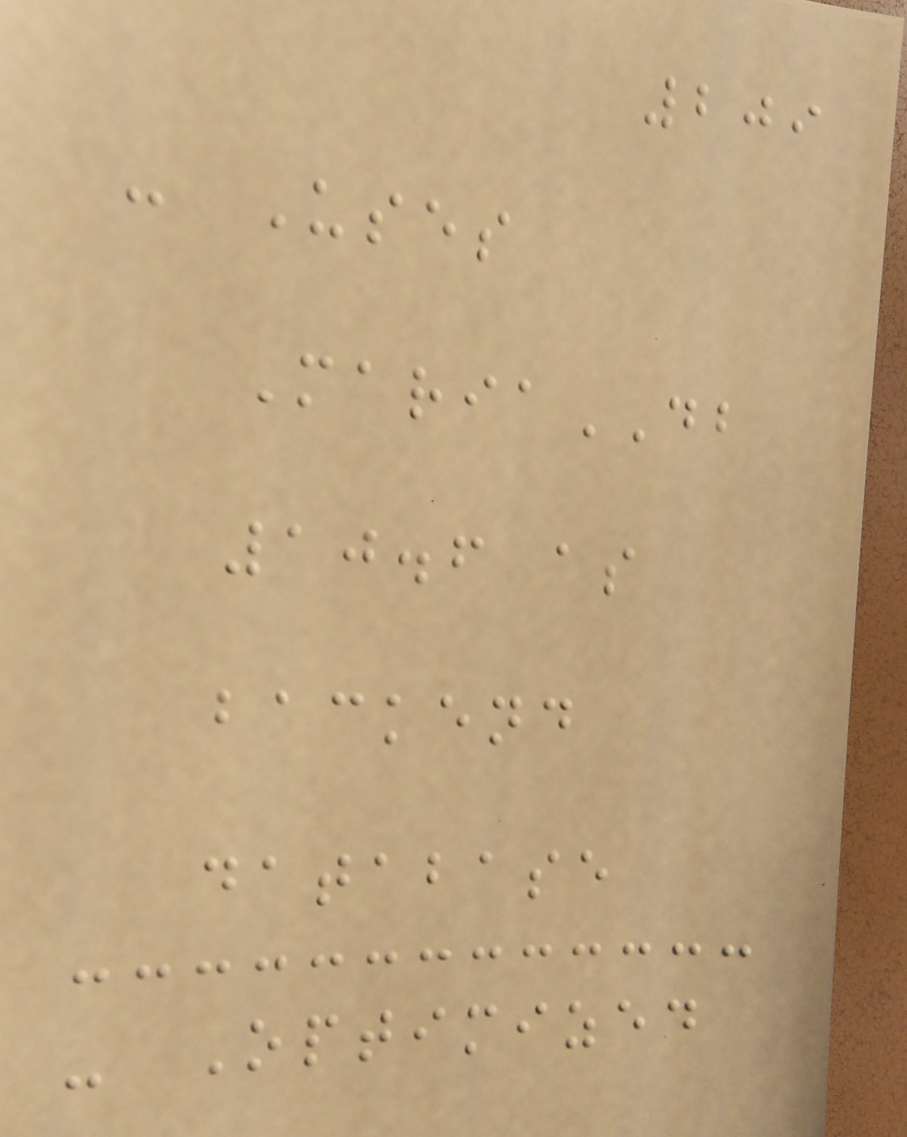209
- Uses
MariaDB
10.6 as
backend
database
- Optimized
